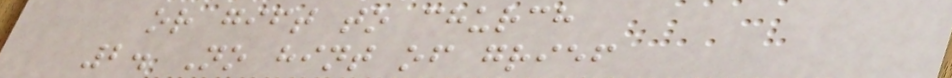or gift to church
2. No hint of grief
